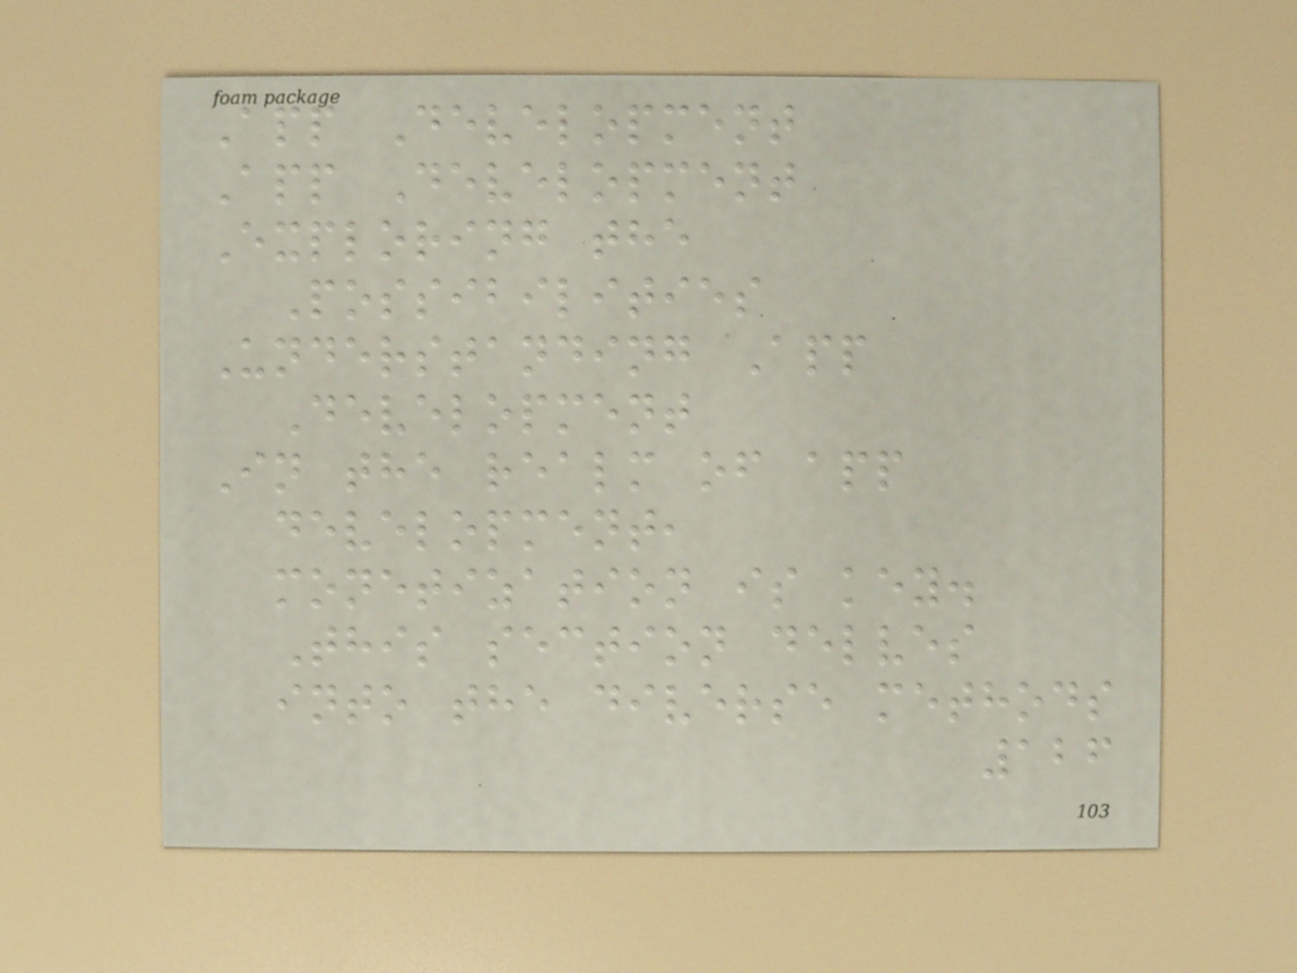App Development
App Development
Exploring the
Possibilities
Understanding App
Development
In the realm of app
development,
monetization is key.
This section delves
into the diverse methods
126
